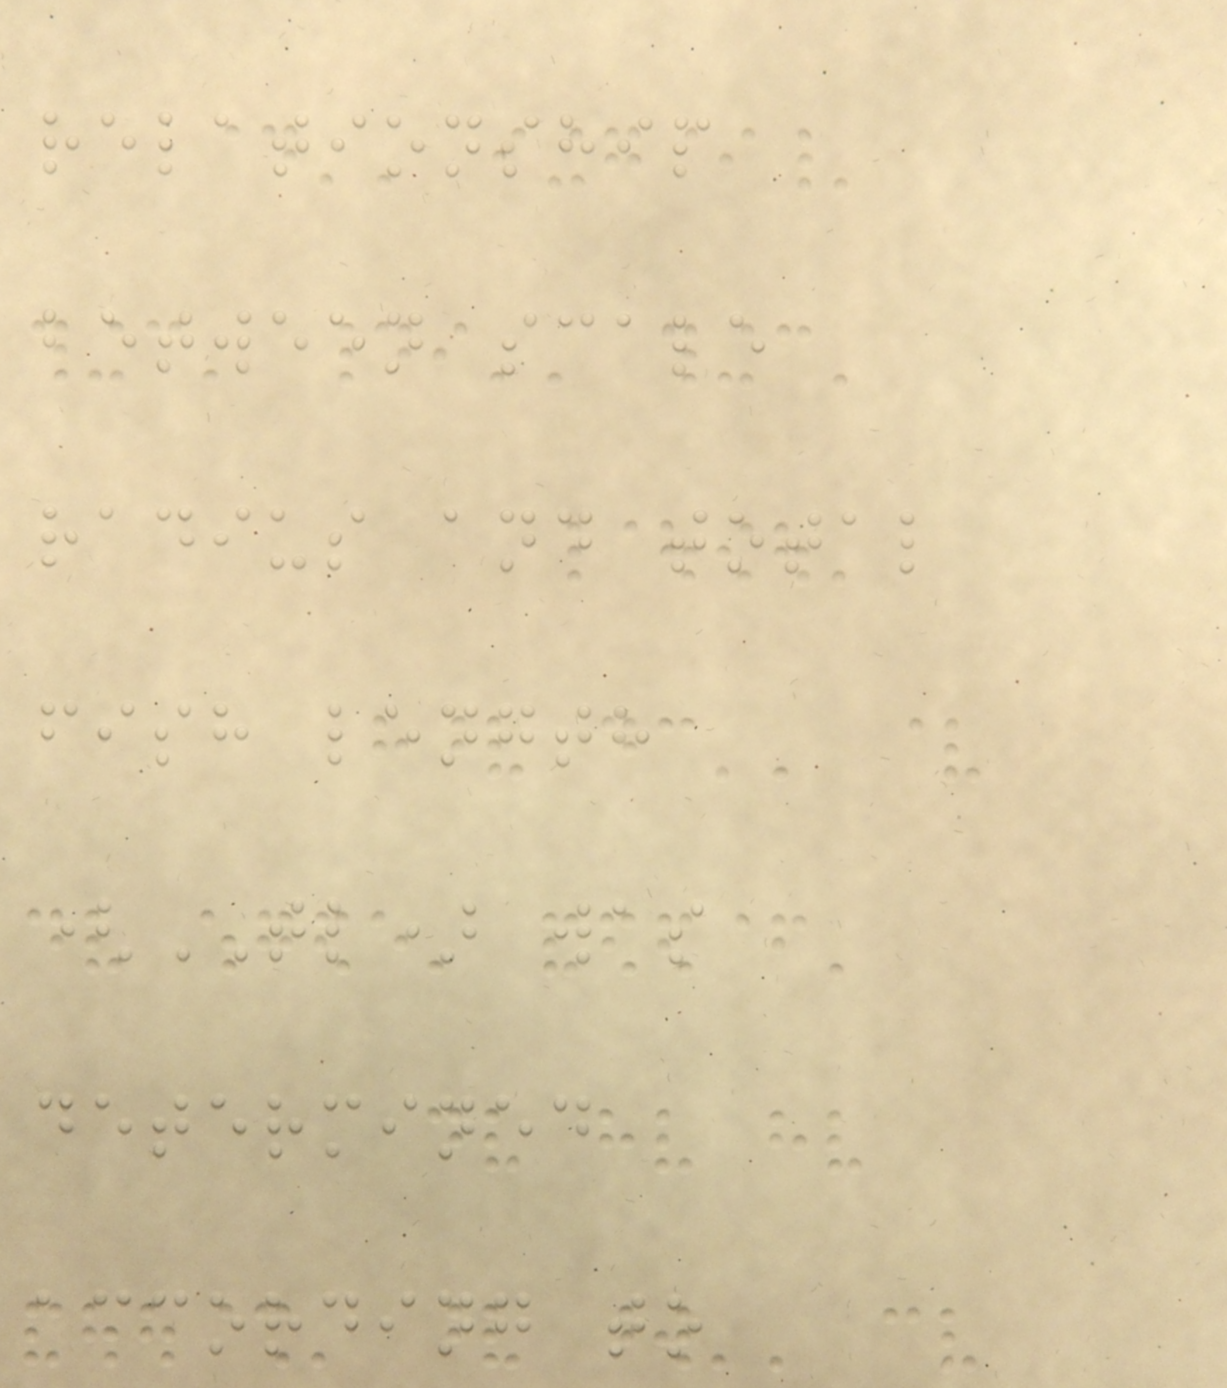relationship
between scale
radius and total
fish length
(TL) was
determined
according to
